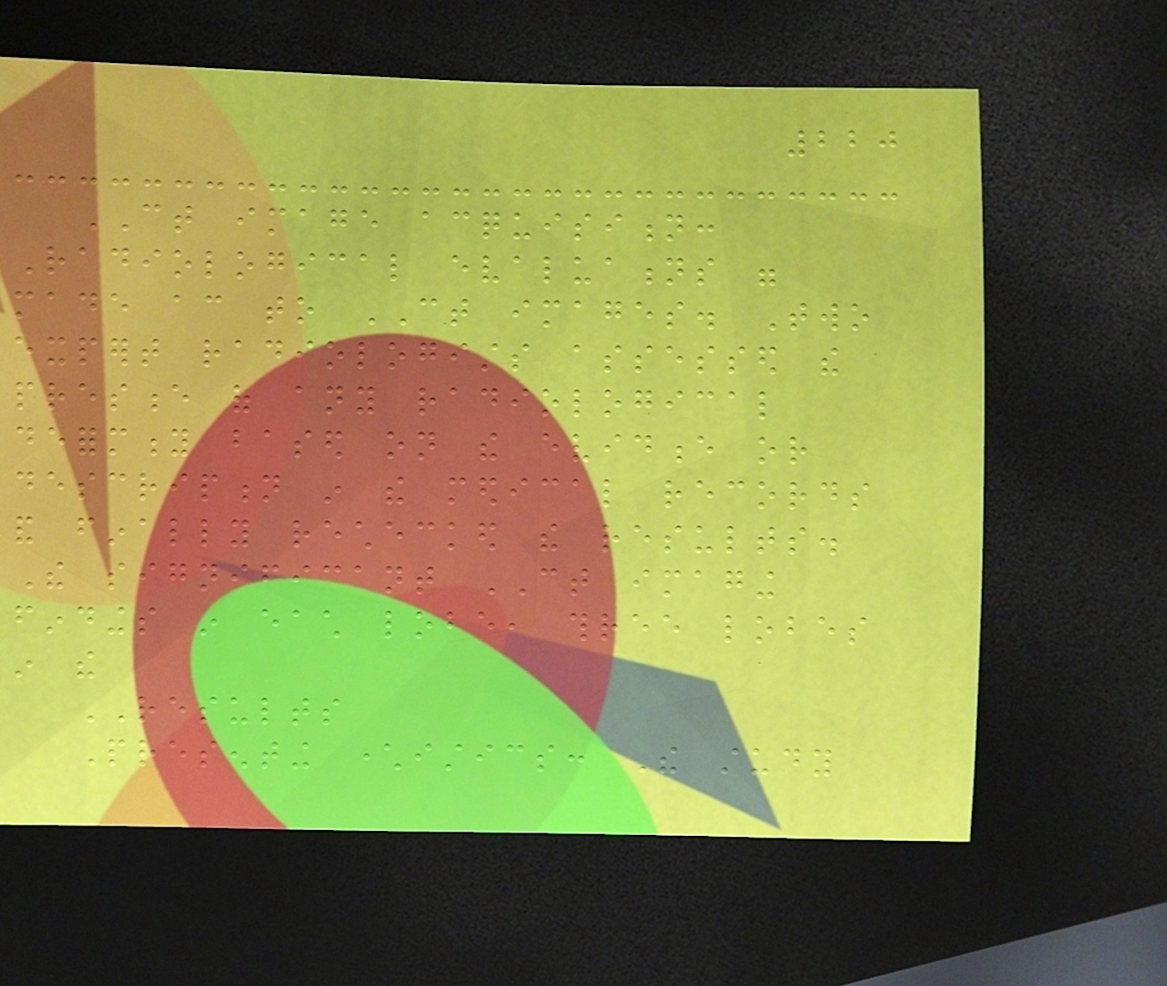220
CT image acquisition:
Radiological evaluations were
made according to CT images. Two
expert radiologists assessed the
presence of any radiological
deformity based on the evidence or
description in the medical records
and finally rechecked the results.
The significant CT imaging
findings in each lobe, three lobes
in the
RESULTS
Presenting characteristics: The study
